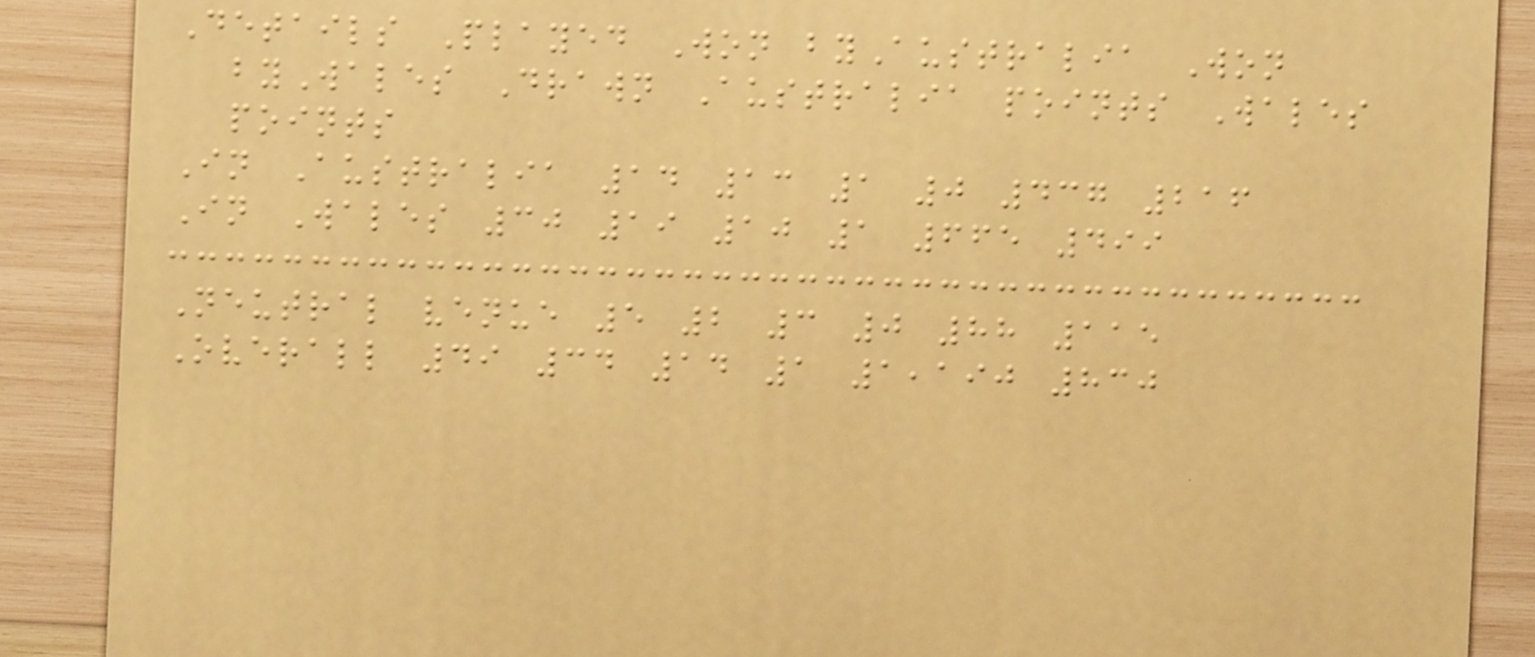Details Played Won byAustralia Won
byWales Drawn Australia points Wales
points
In Australia 14 13 1 0 437 216
In Wales 30 19 10 1 665 499
Neutral venue 5 2 3 0 88 115
Overall 49 34 14 1 1,190 830
